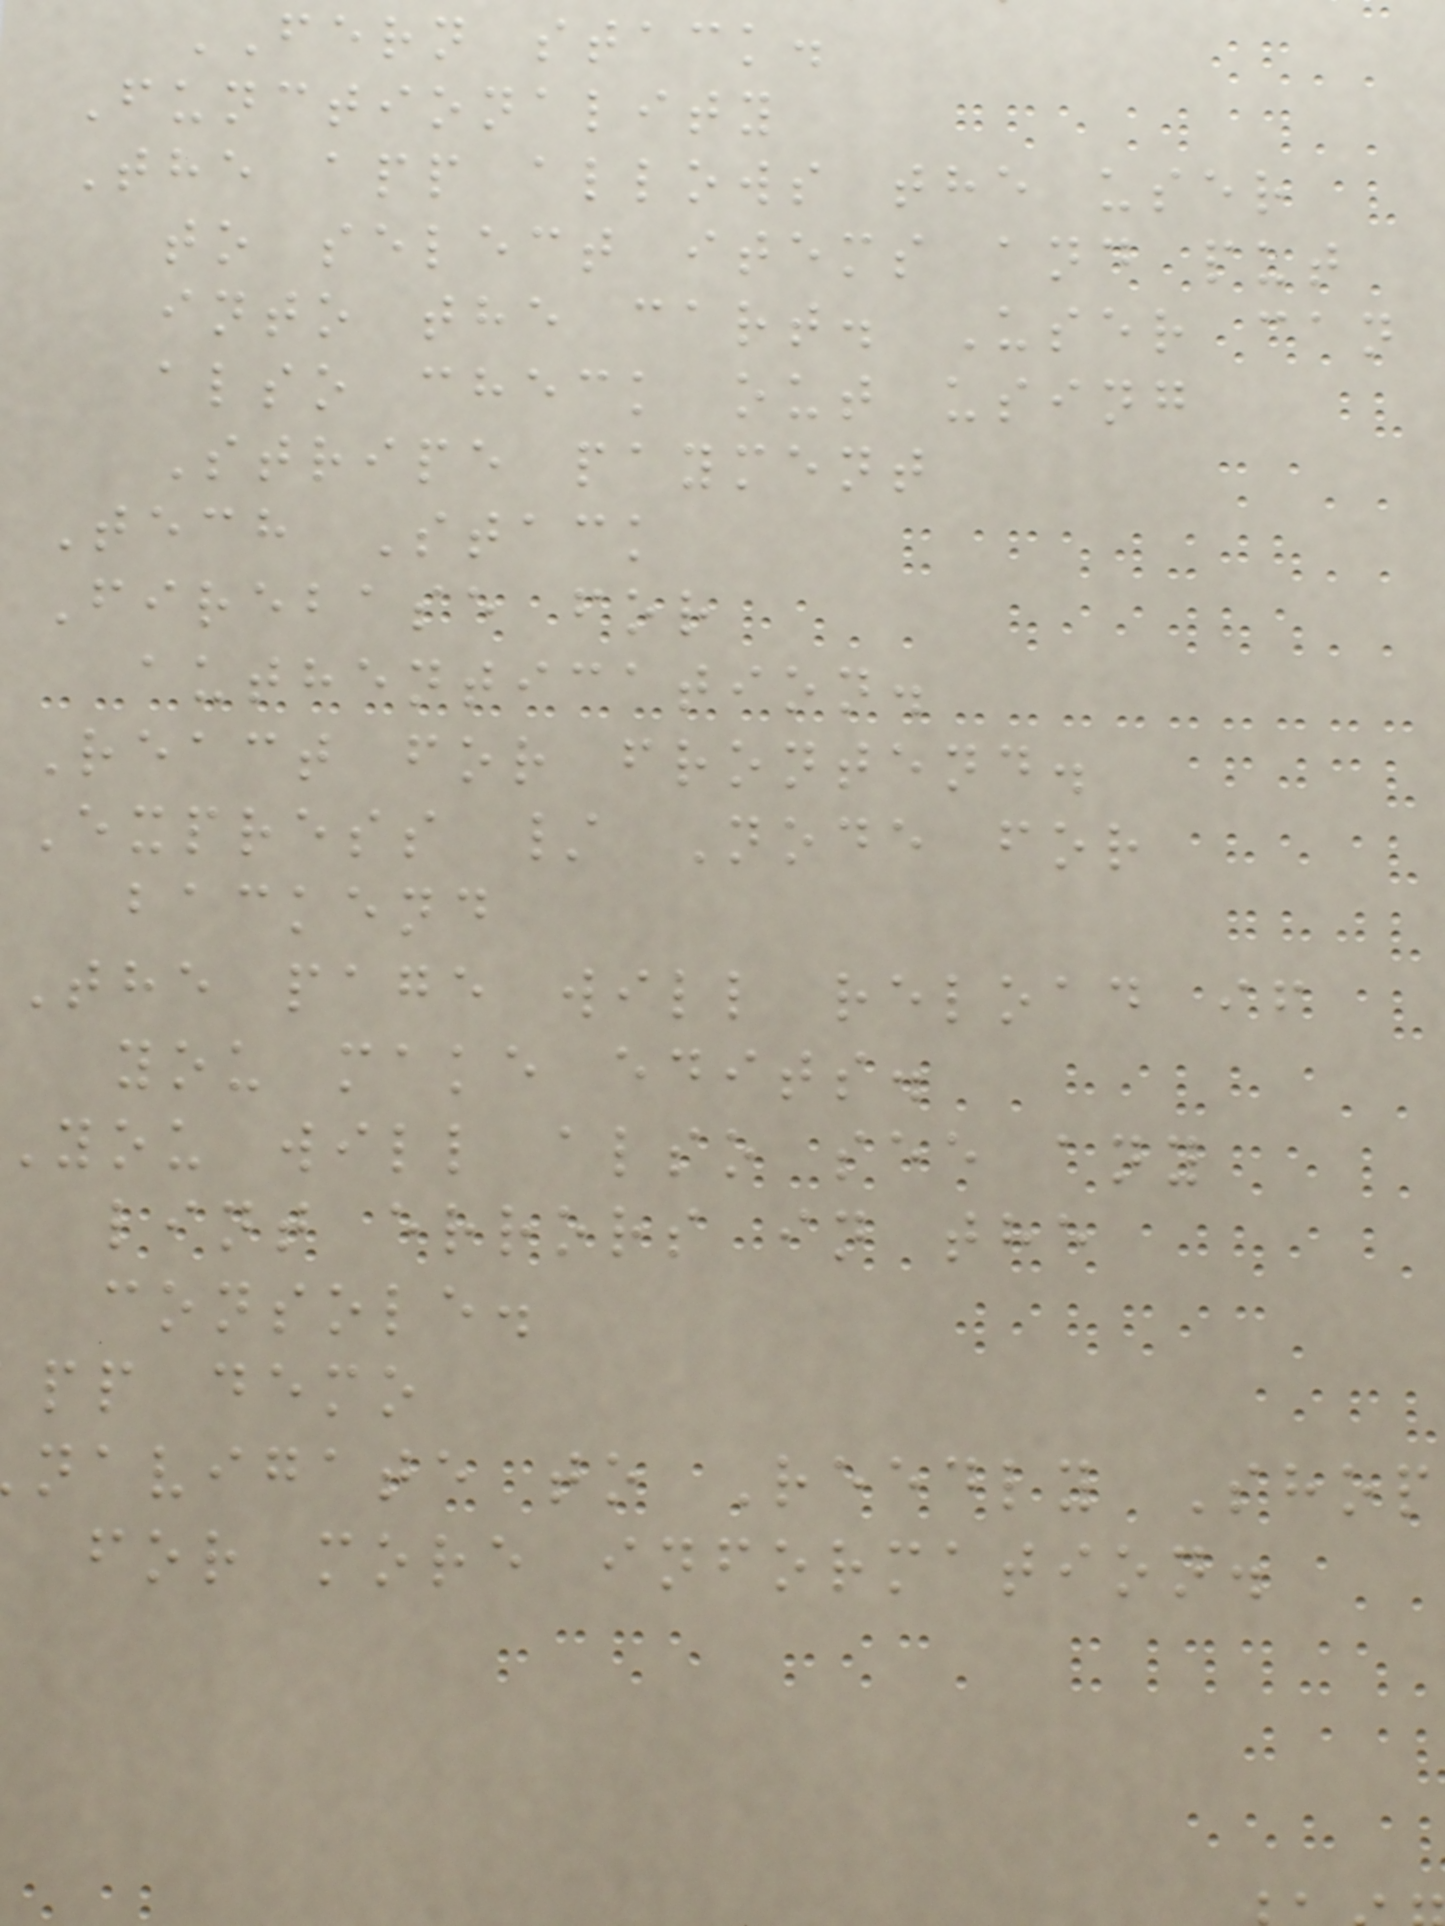FERN stack.
Functionality
The app allows the user
to select items and put
into the cart. User can
also check out using
Stripe payment
Tech Stack
Firebase for
authentication.
React for frontend.
Express / Node for
backend
The page will reload if
you make edits.
you will also see any
lint errors in the
console.
pp demo
navigate to Reedly Shop
for more information.
